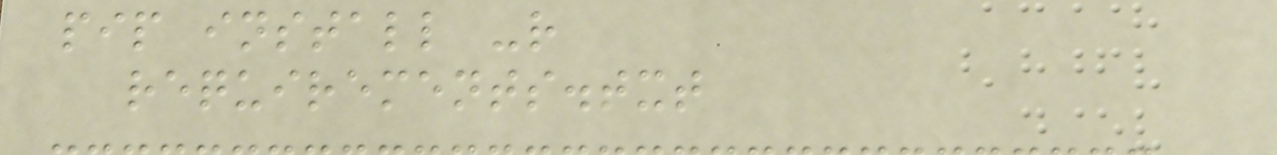pip install -r
requirements.txt
